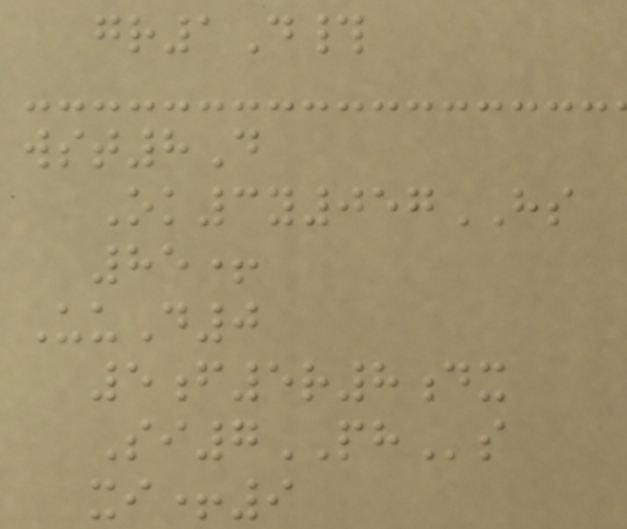gr1D#
wst8D
Ok3y057HS
85+
UuD0
5f5r8dx
Si7PHs
xi+9
